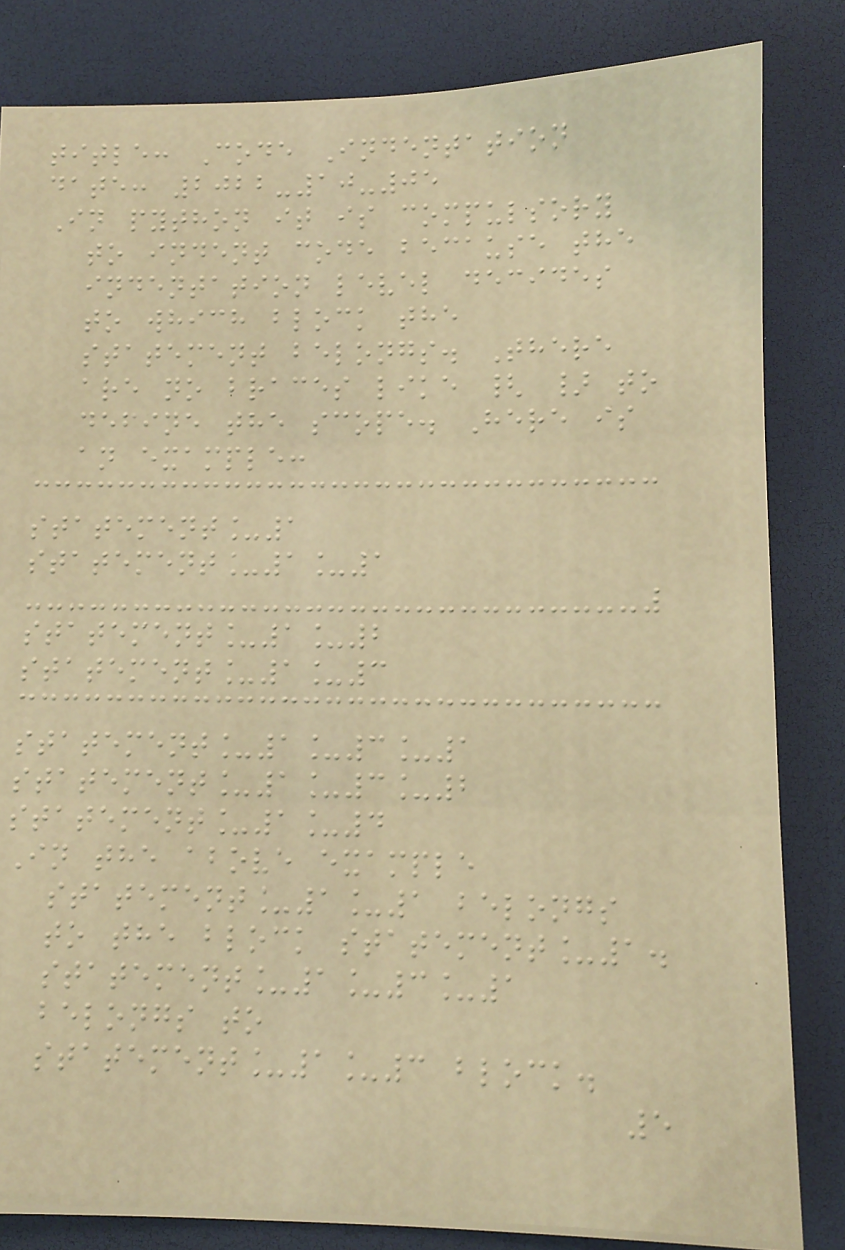title: Code Indentation
date: 2022-10-05
In python it is compulsory
to indent code because the
indentation level decides
to which block the
statement belongs. There
are no braces like { } to
define the scope. Here is
an example:
statement_1
statement_1_1
statement_1_2
statement_1_3
statement_1_3_1
statement_1_3_2
statement_1_4
In the above example
statement_1_1 belongs
to the block statement_1.
statement_1_3_1
belongs to
statement_1_3 block.
5
